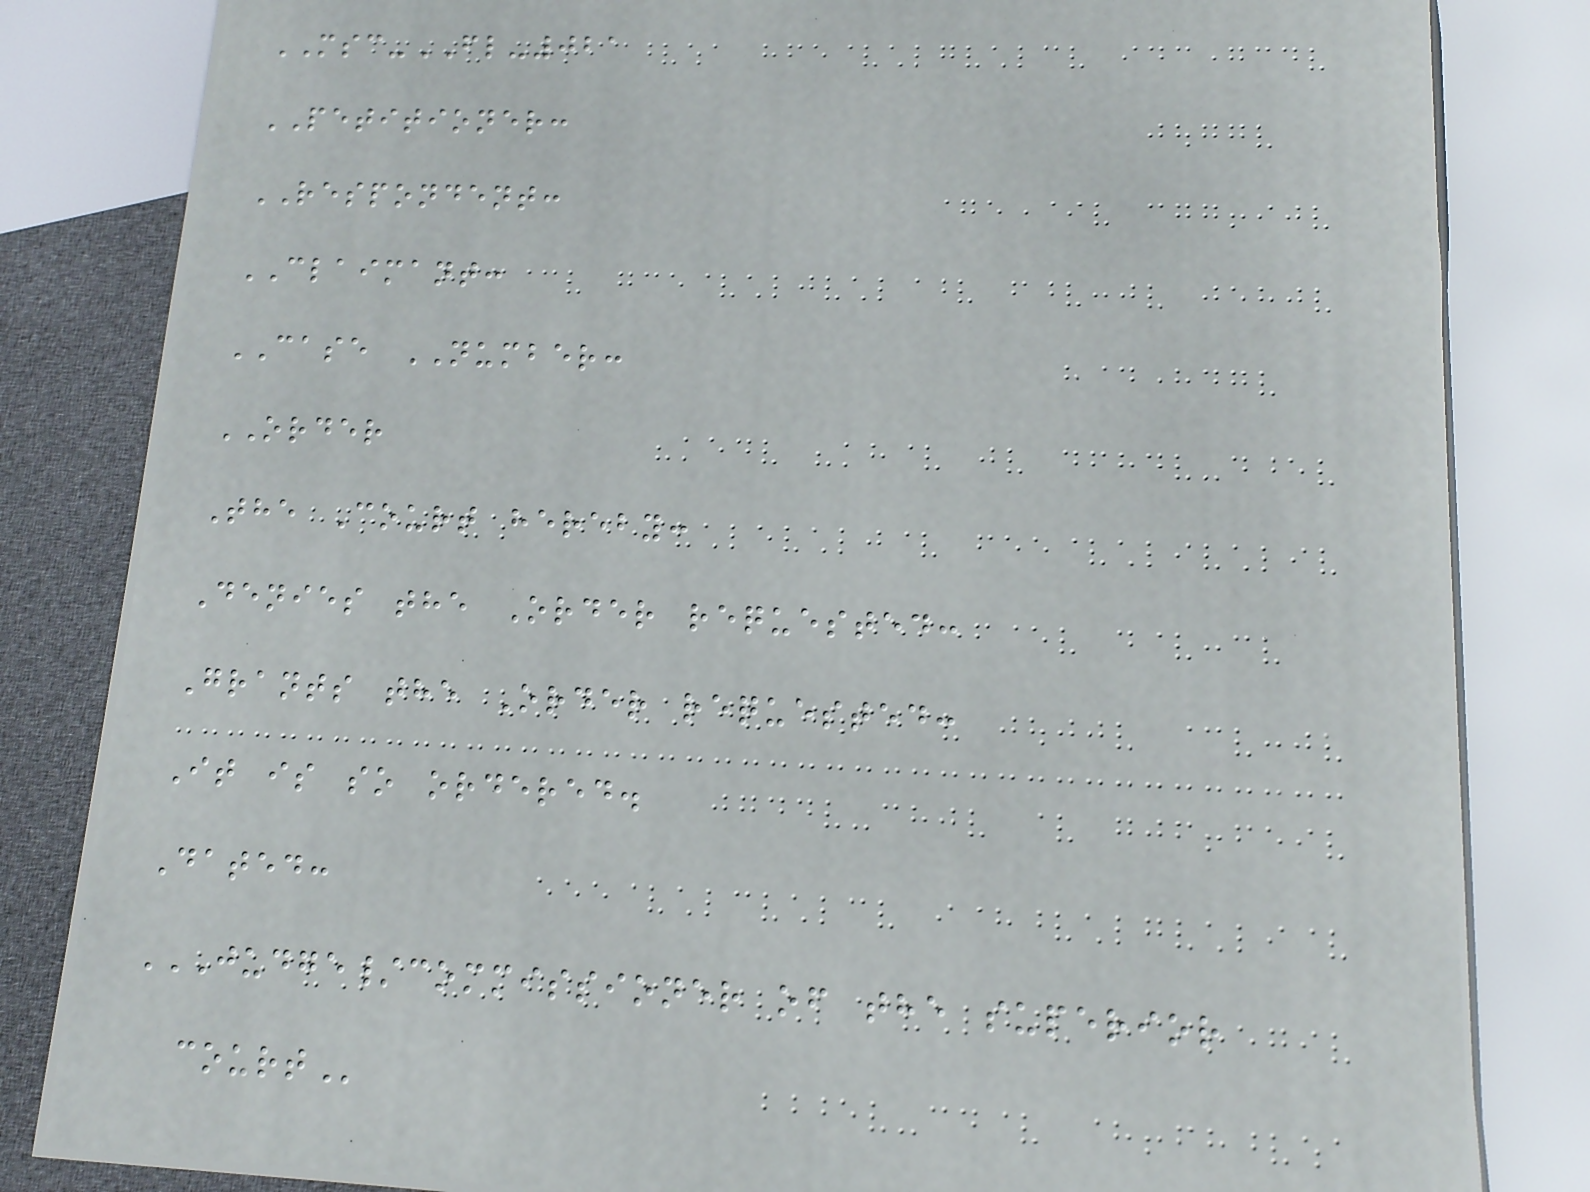MSC-FL-021
PETITIONER:
RESPONDENT:
CLAIMANT:
CASE NUMBER:
ORDER
The Court hereby:
Denies the Order requested:
Grants the Order requested:
It is so ordered.
Dated:
JUDGE/COMMISSIONER OF THE SUPERIOR
COURT
